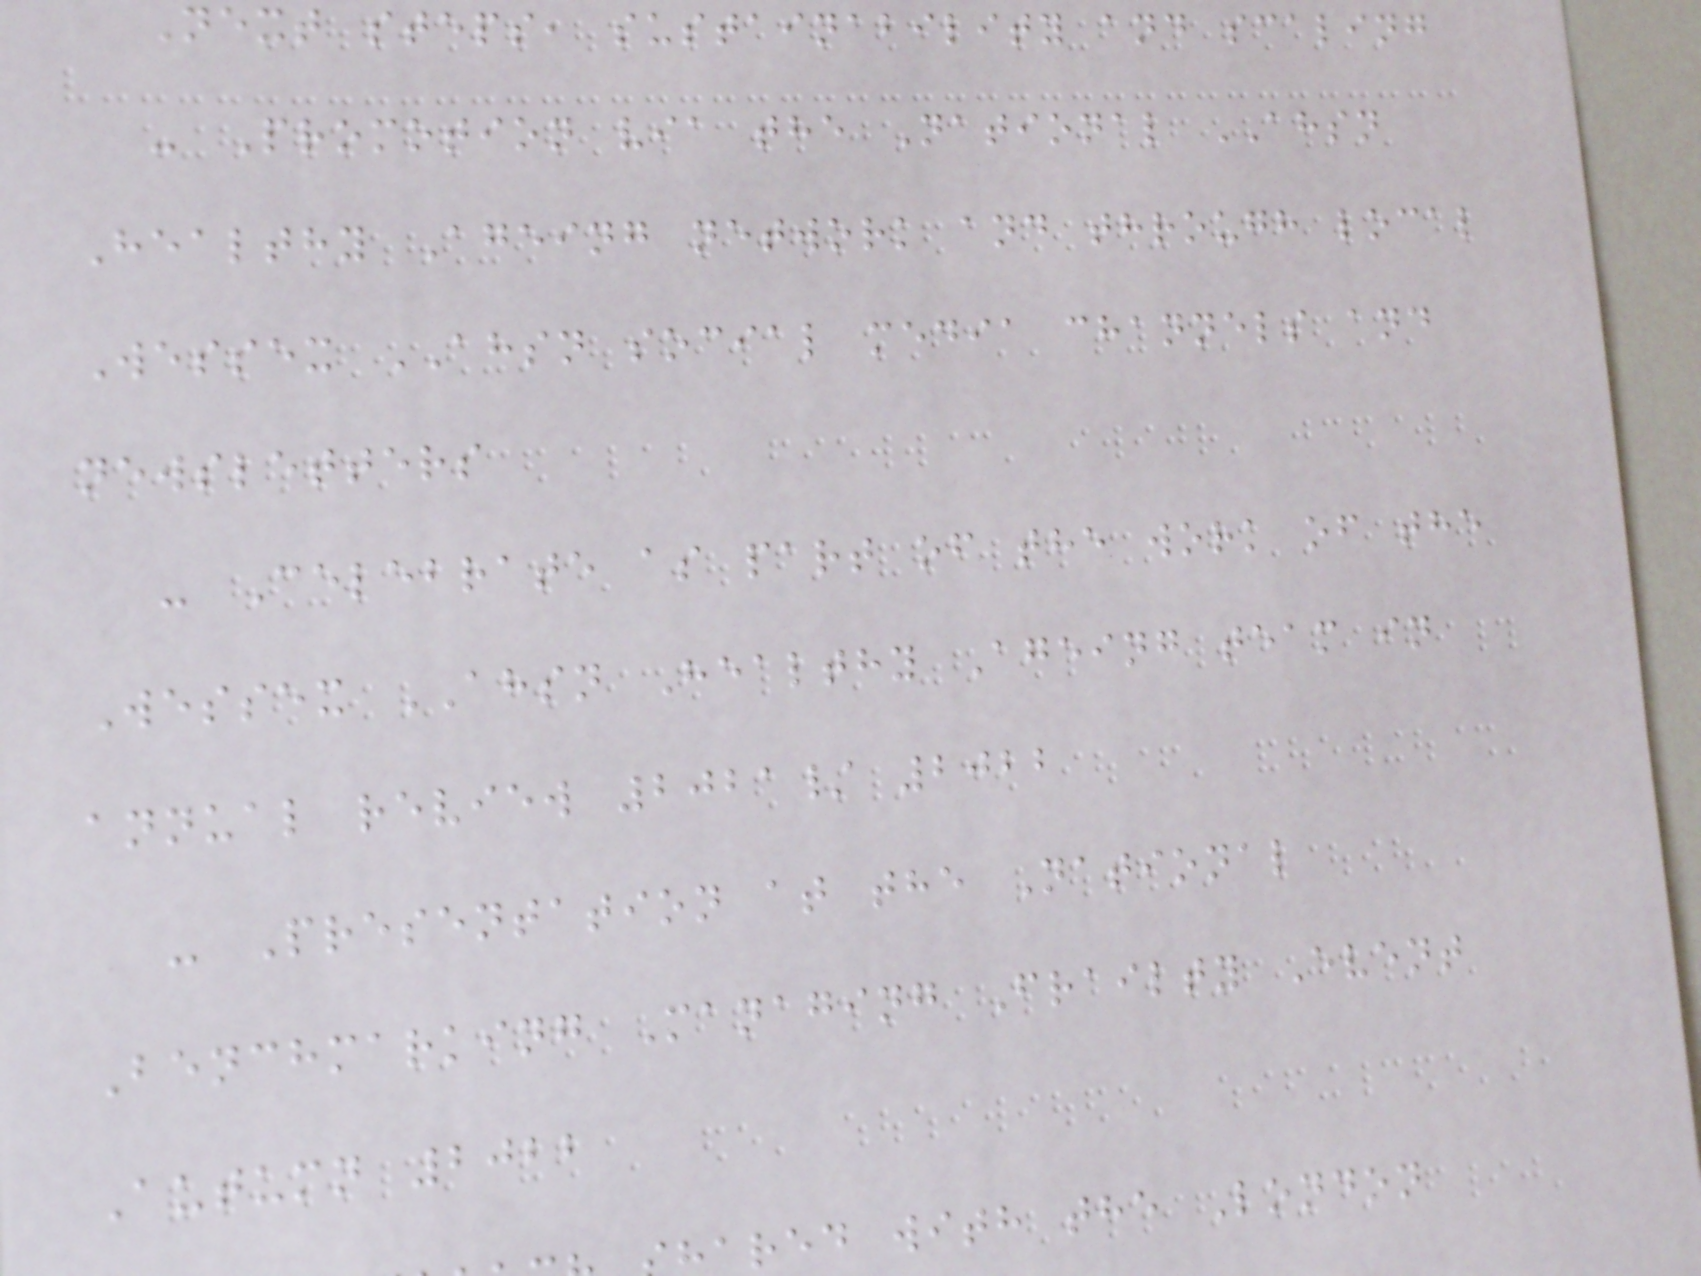Next steps, sustainability and scaling
- Promotion via the National AHSN
Healthy Ageing network and through local
Wessex AHSN social media channels and
newsletters
- Celebrate as part of the work of the
Wessex AHSN Healthy Ageing team in
annual review 2021/ 2022
- Presentation at the National
Benchmarking Managing Frailty Event
Autumn 2022
ared with the London
